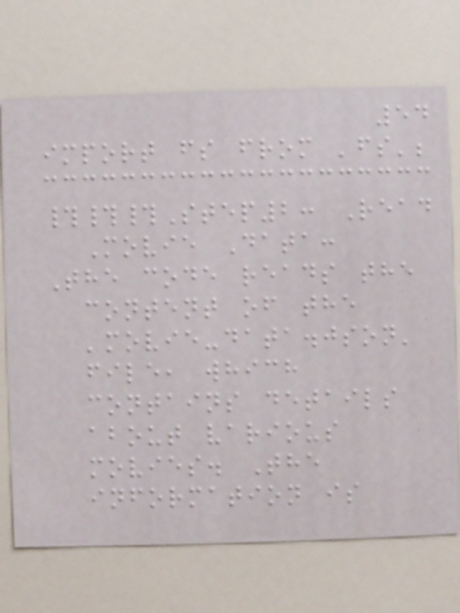54
import fs from 'fs';
###Step2: Read
Movie Data:
The code reads the
content of the
'movie-data.json'
file, which
contains details
about various
movies. The
information is
